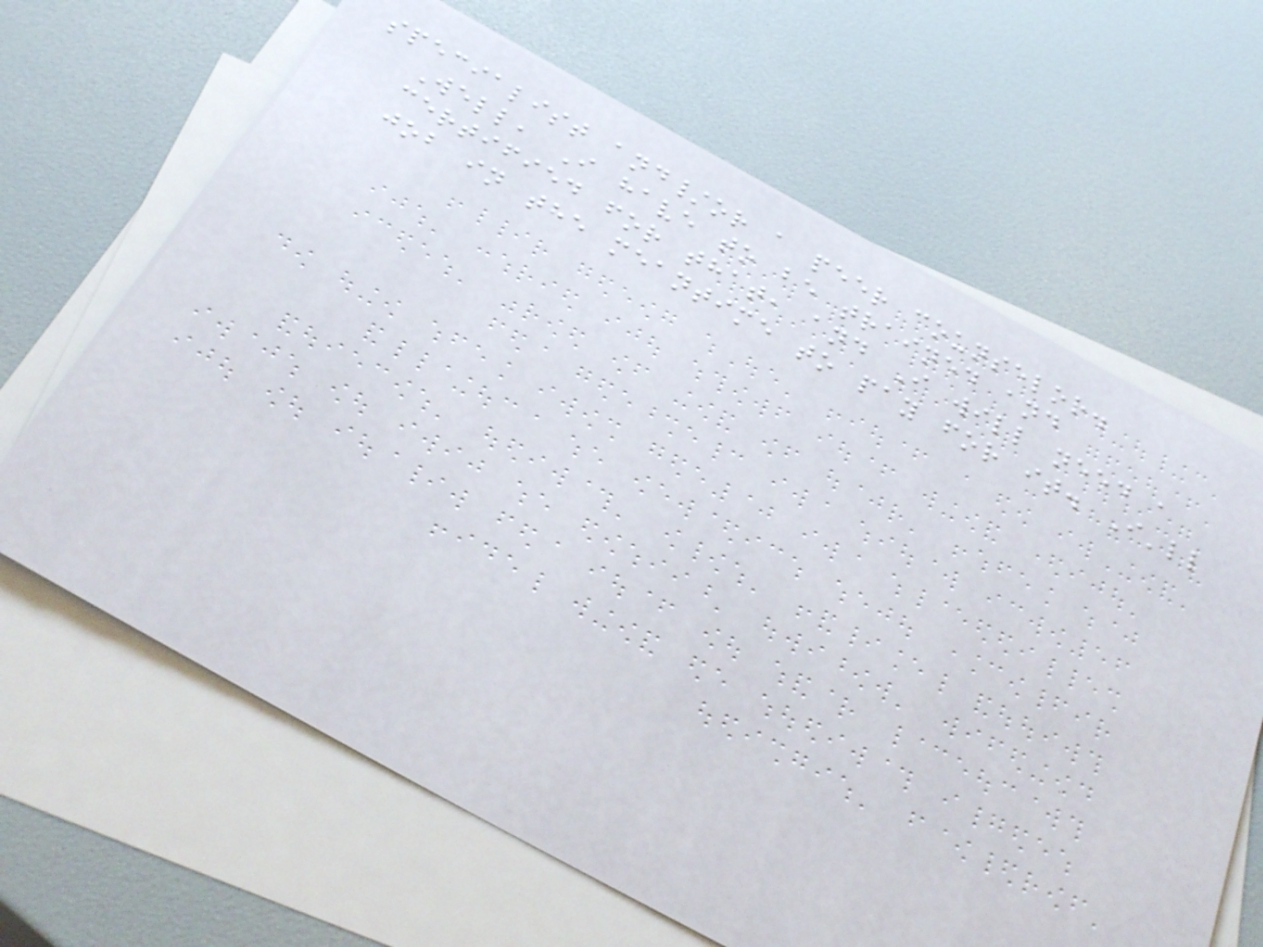specialist and/or a peer counselor.
Well, I have to be trained and
certified for that, and I will need a
job in the meantime to pay for it. I'll
